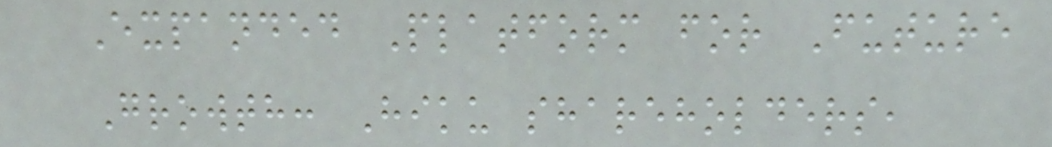Expanded Platform for Future
Growth: Hiku shareholders,
